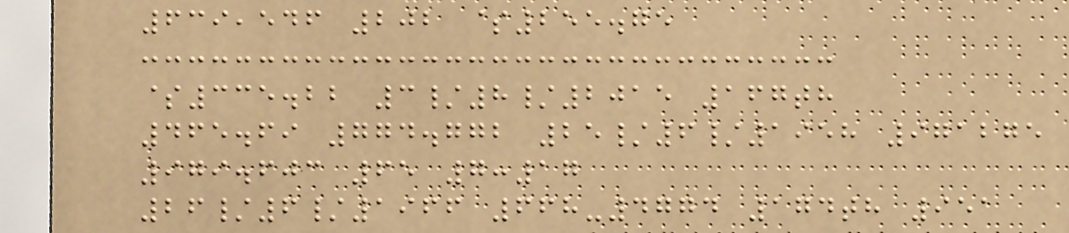639,546 202 $255.75
$335.22 3/8/2015 167th
465.69 774.772 25/6/1958 971275
979.603 65 7:17
26/6/1966 668-4774 174th 951
